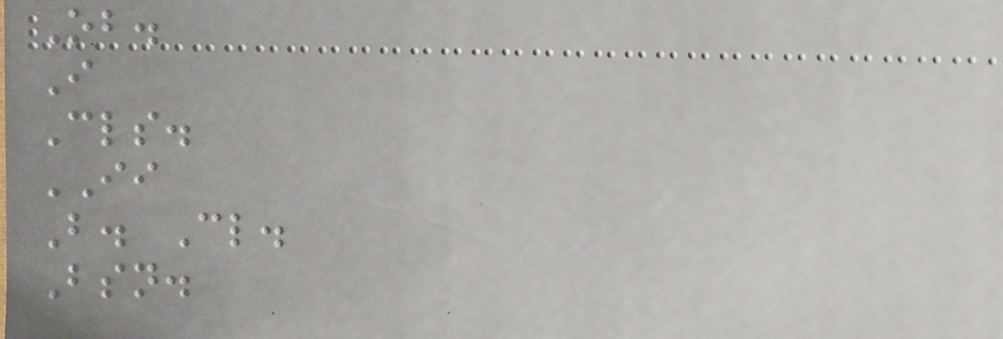Ob.
I
Cls.
II
B. Cl.
Bsn.
